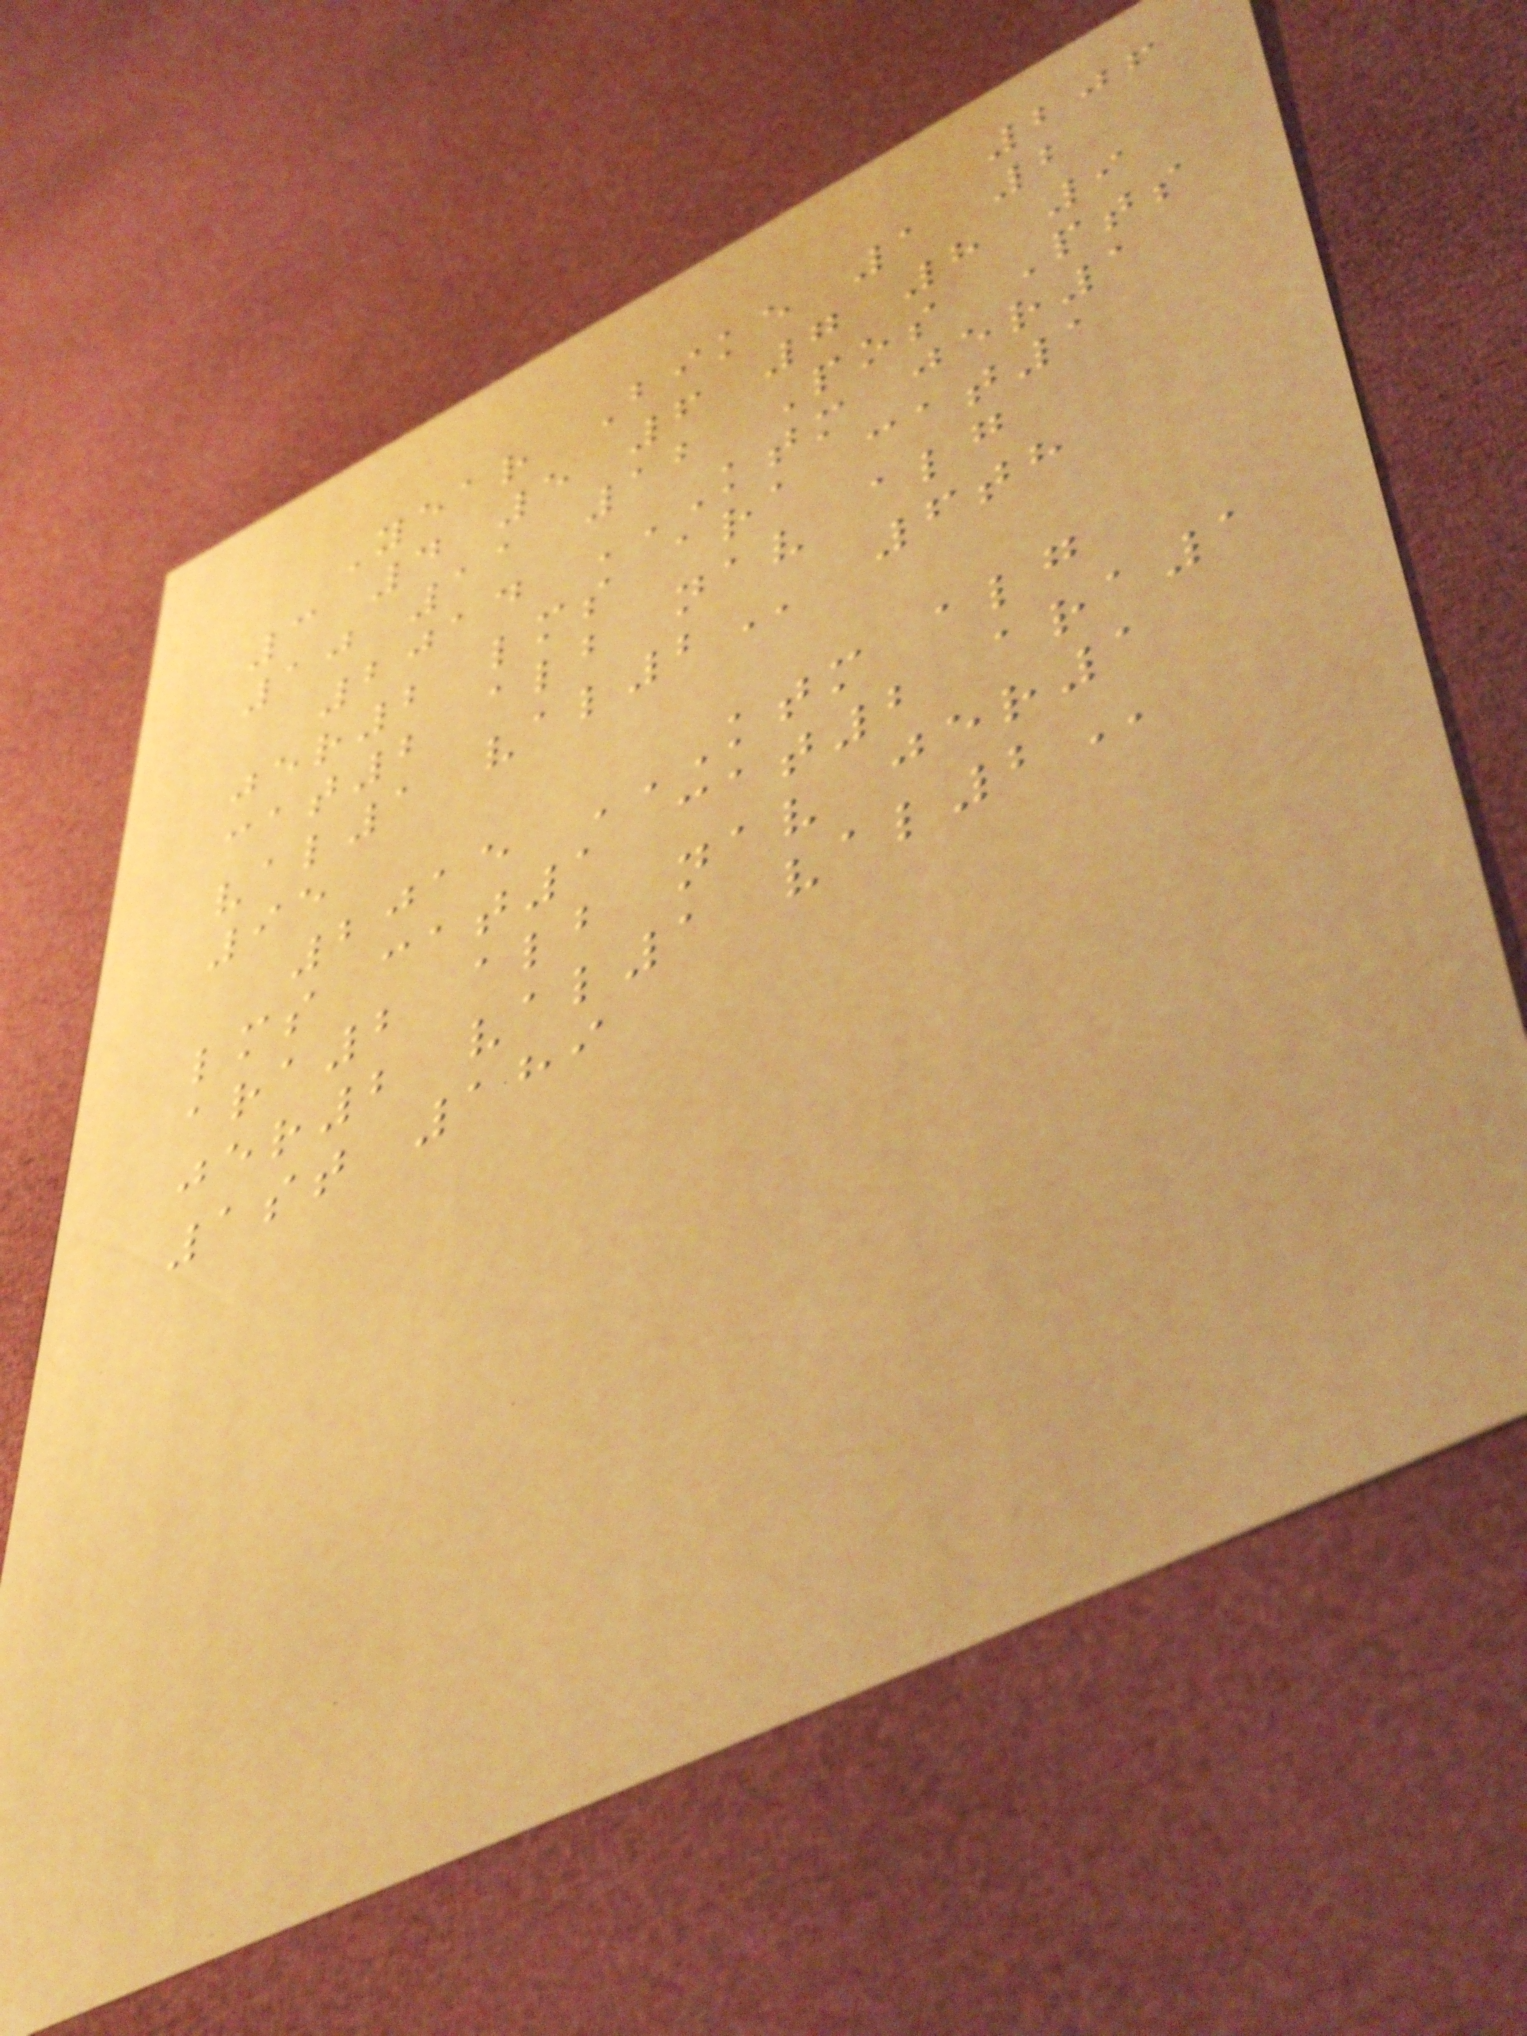206
Year Bike 1 2
3 4 5 6 7 8 9
10 11 12 Pos Pts
2014 KTM JER1
JER2 LMS ARA CAT1
CAT2 ALB NAV ALG
VAL1 VAL2 6th
95
2015 KTM ALG
LMS CAT1 CAT2 ARA1
ARA2 ALB NAV JER1
JER2 VAL1 VAL2
1st 189
